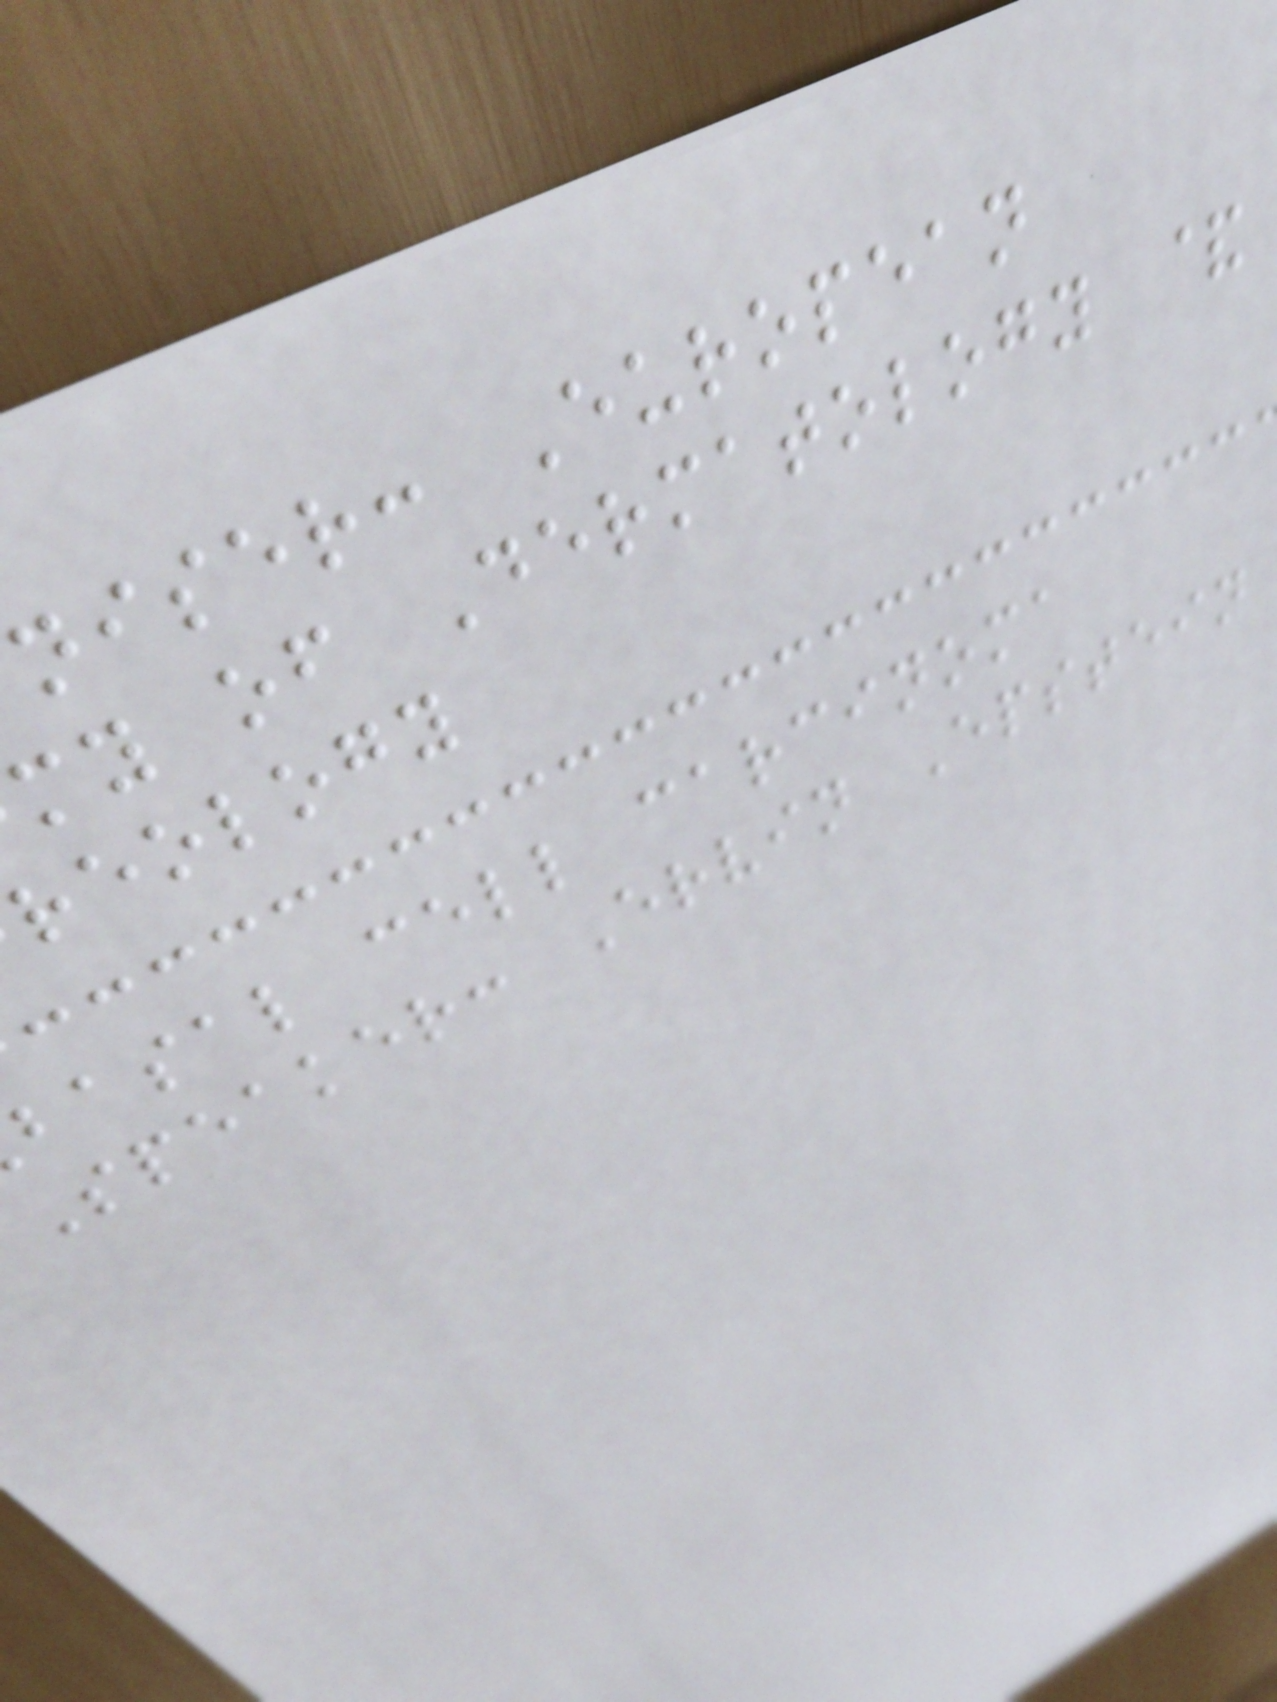niser: European
my of Dermatology &
reology
basal cell carcinoma
Speaker: Ervin Epstein
